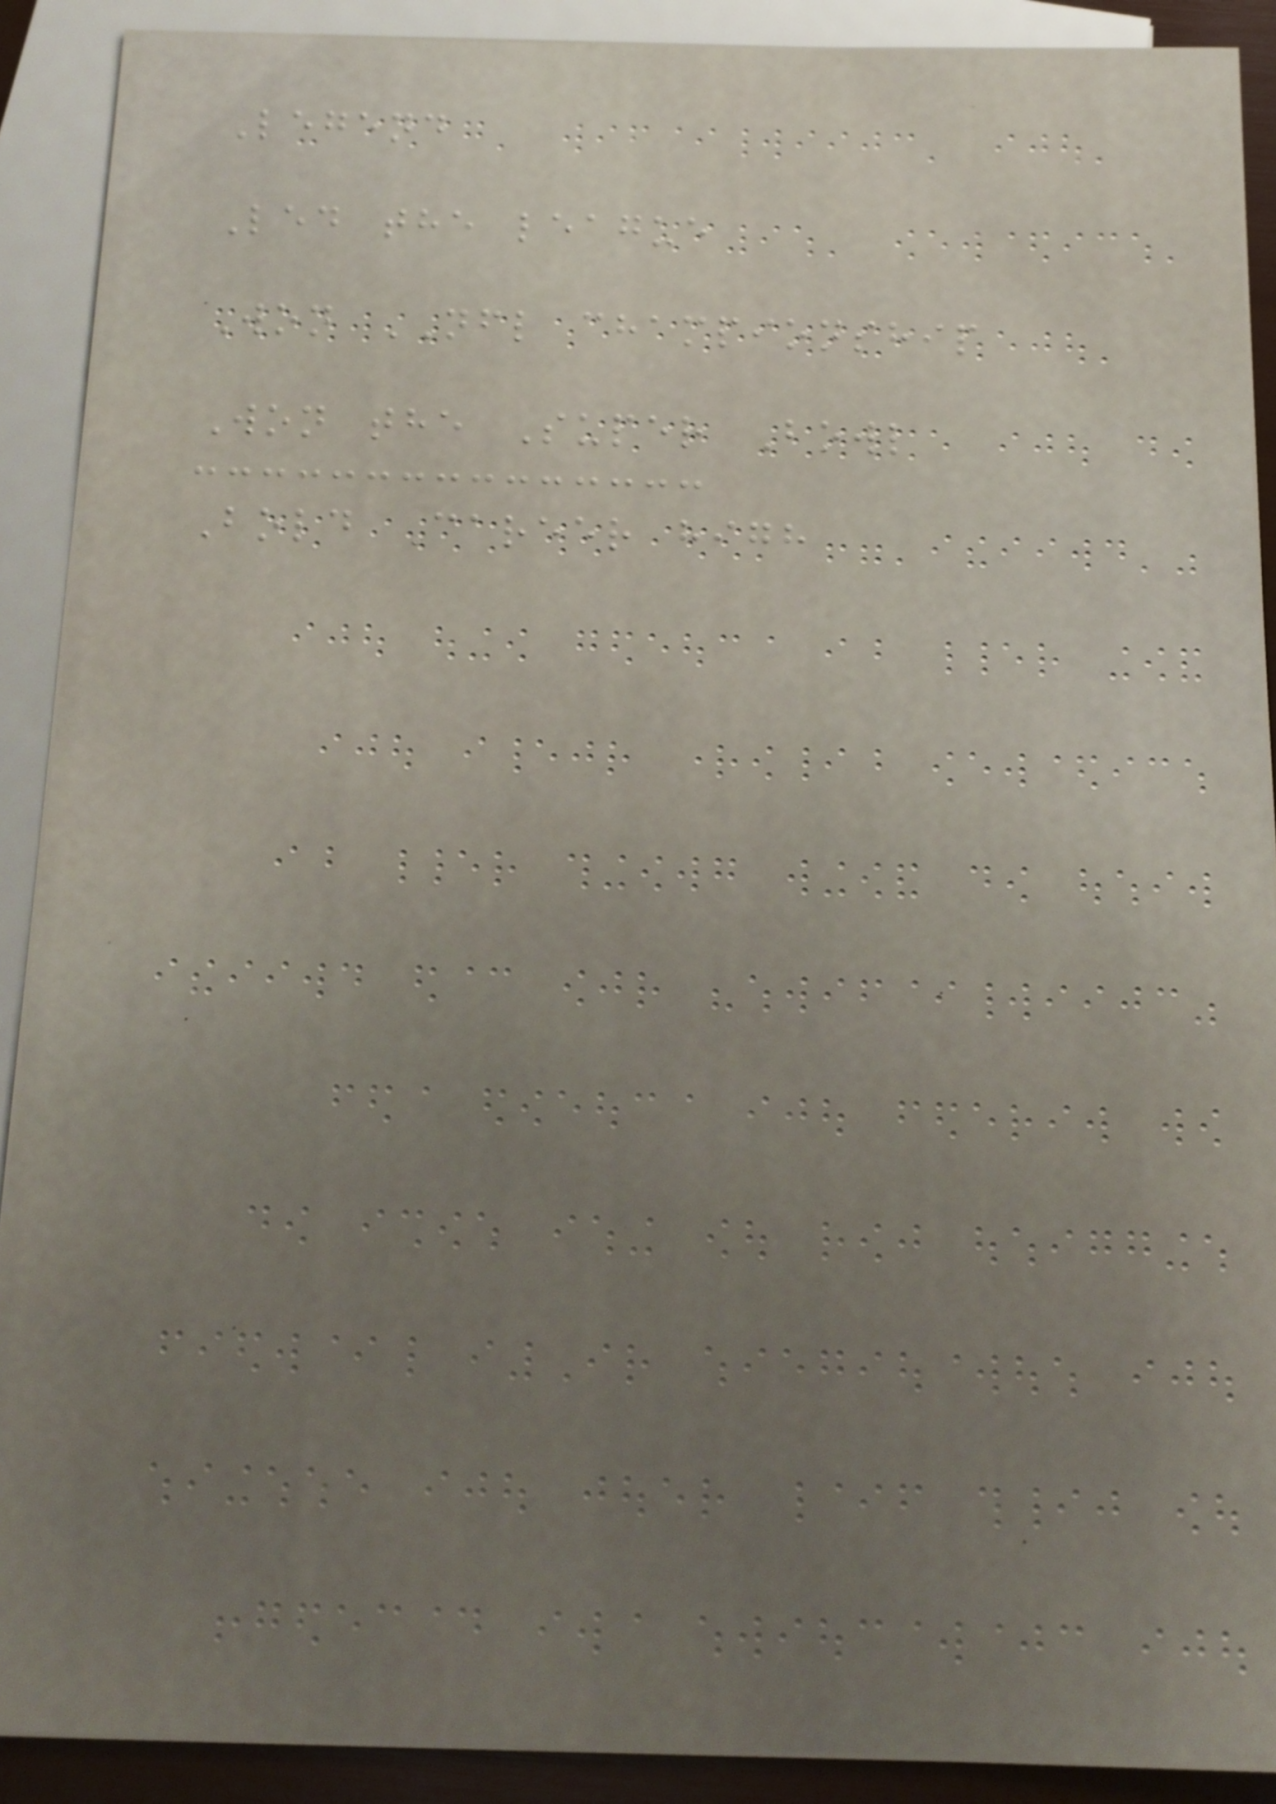Legend
Led the league
Won NFL championship
Won the Super Bowl
Bold Career high
